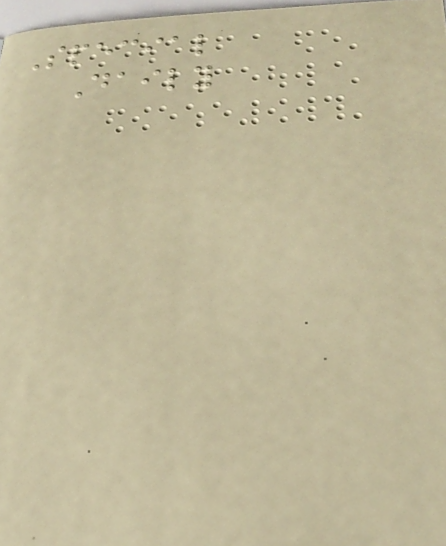Special
Daily
